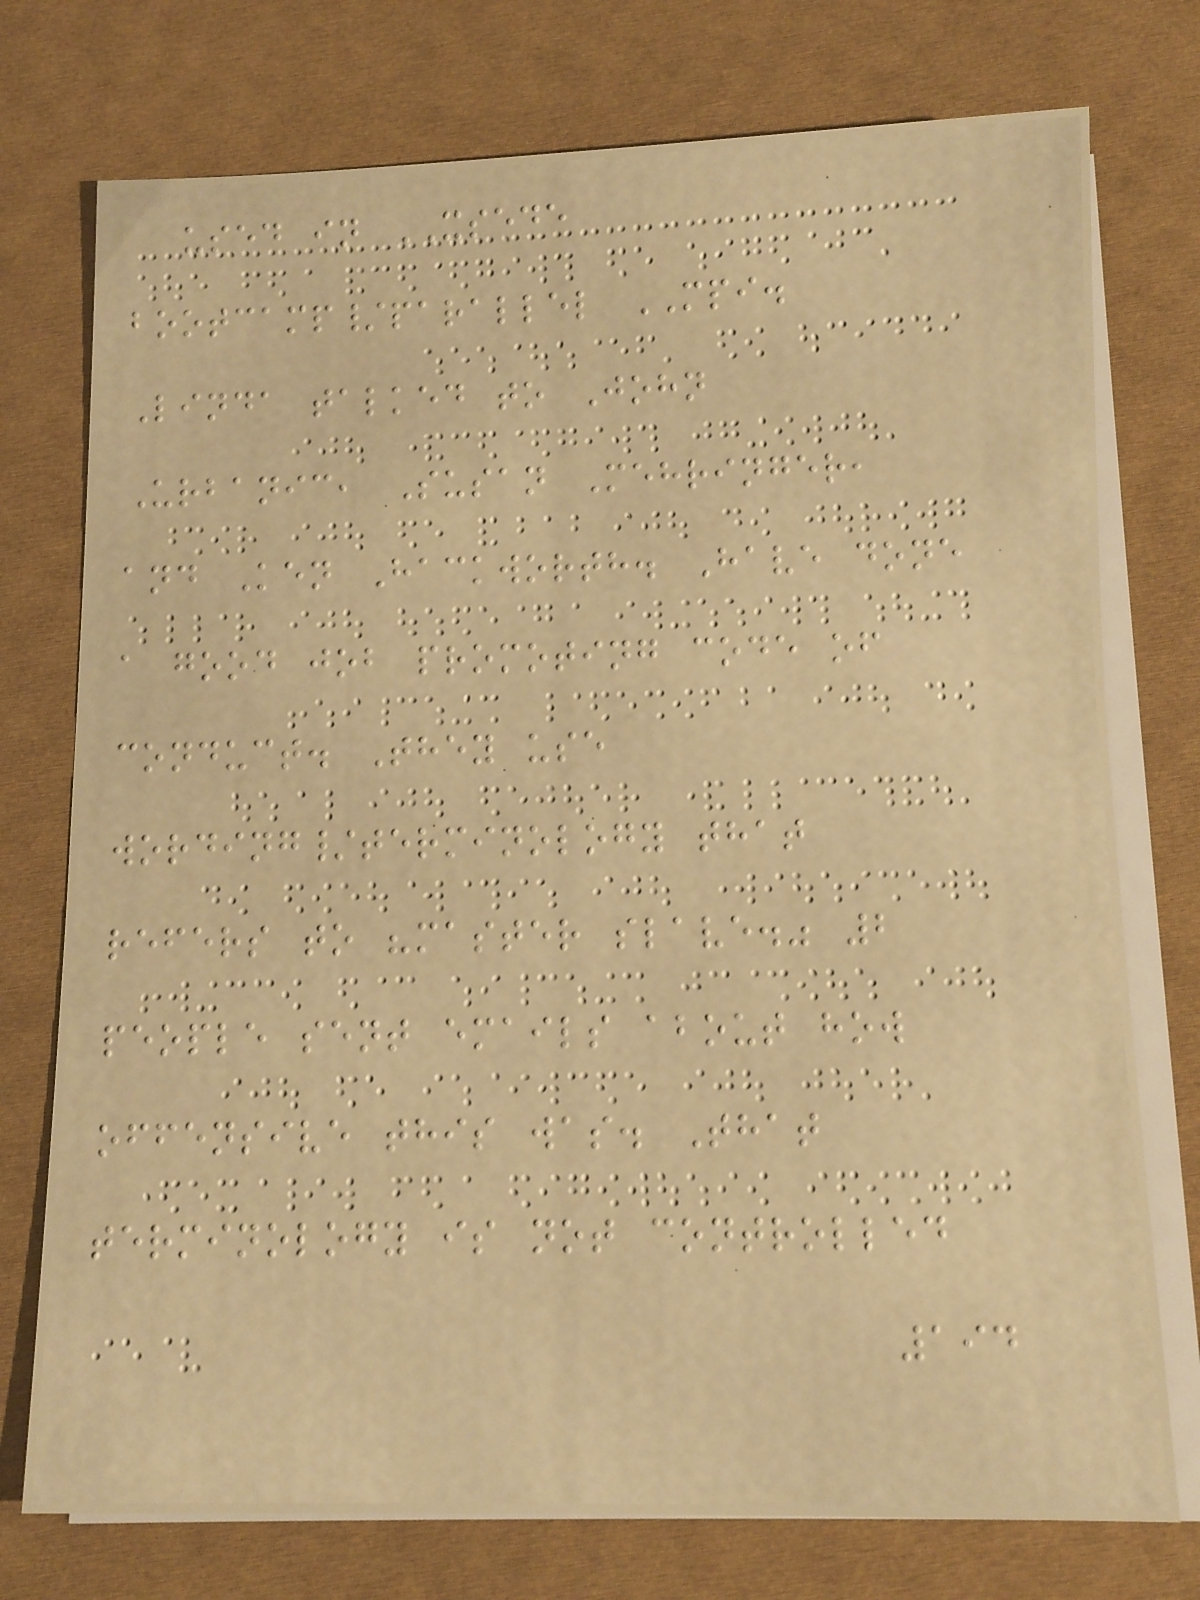used in XSEDE
bootcamp/parallel MPI.
Linda talked to John
Urbanic, Susan Mehringer,
and Ken Hackworth. Have done
a good job promoting code of
conduct. They use
wording/terminology that
refers to "master slave." 2
people sent emails about how
offensive this was. That
terminology is not controlled
194
